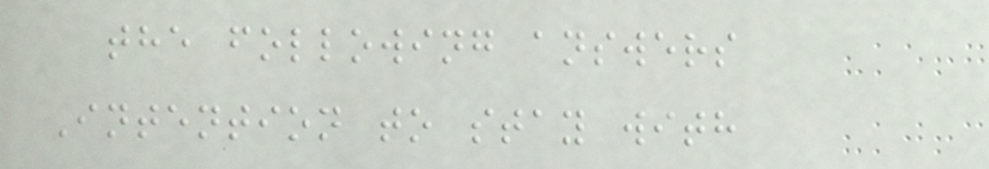the following answers
Intention to stay with
